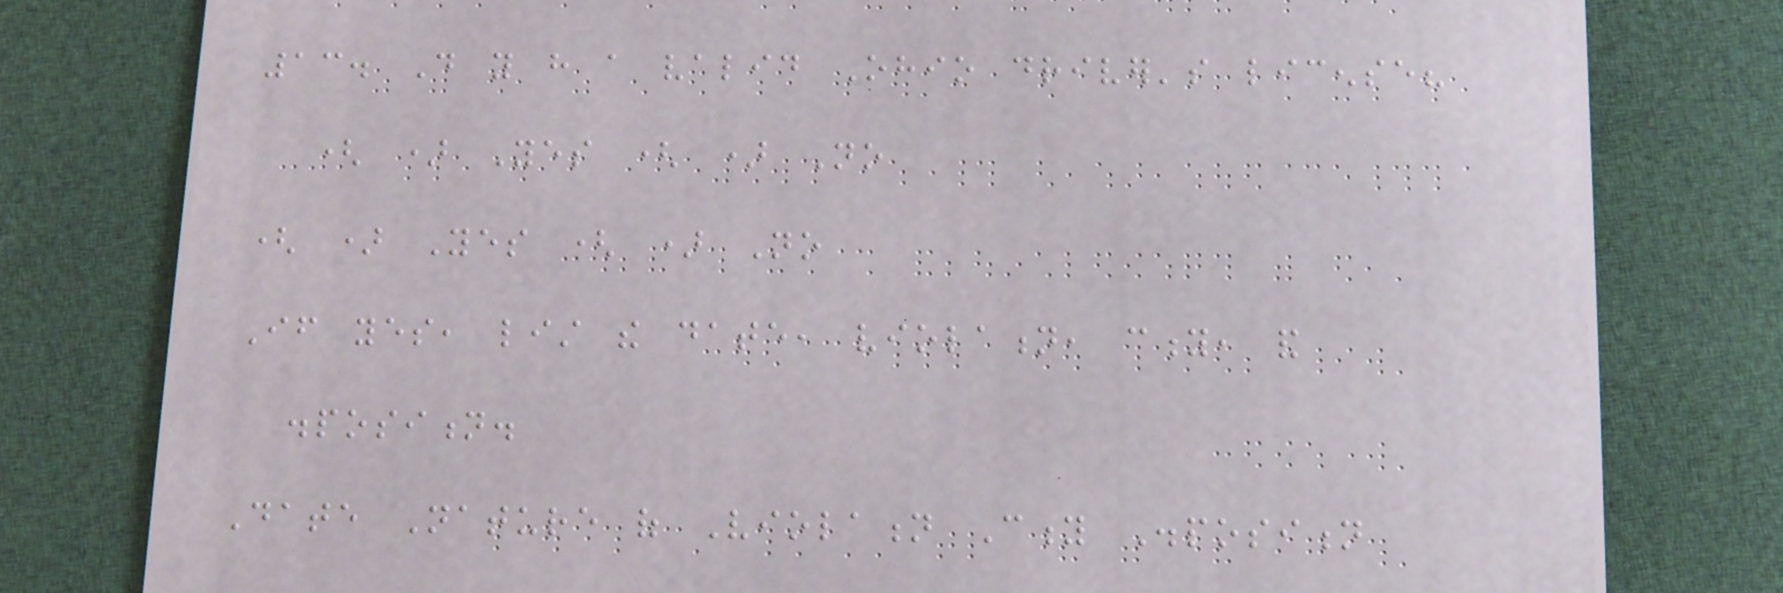13. Do you have a valid Ohio driver's license?
( ) Yes ( ) No
( ) Yes ( ) No
If yes, list the date, violation, city, and
disposition.
Date Nature of Violation City Disposition
